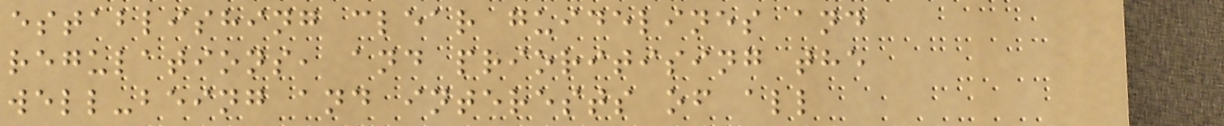establishing clear guidelines and
regulations, and prioritising the
well-being and interests of all
